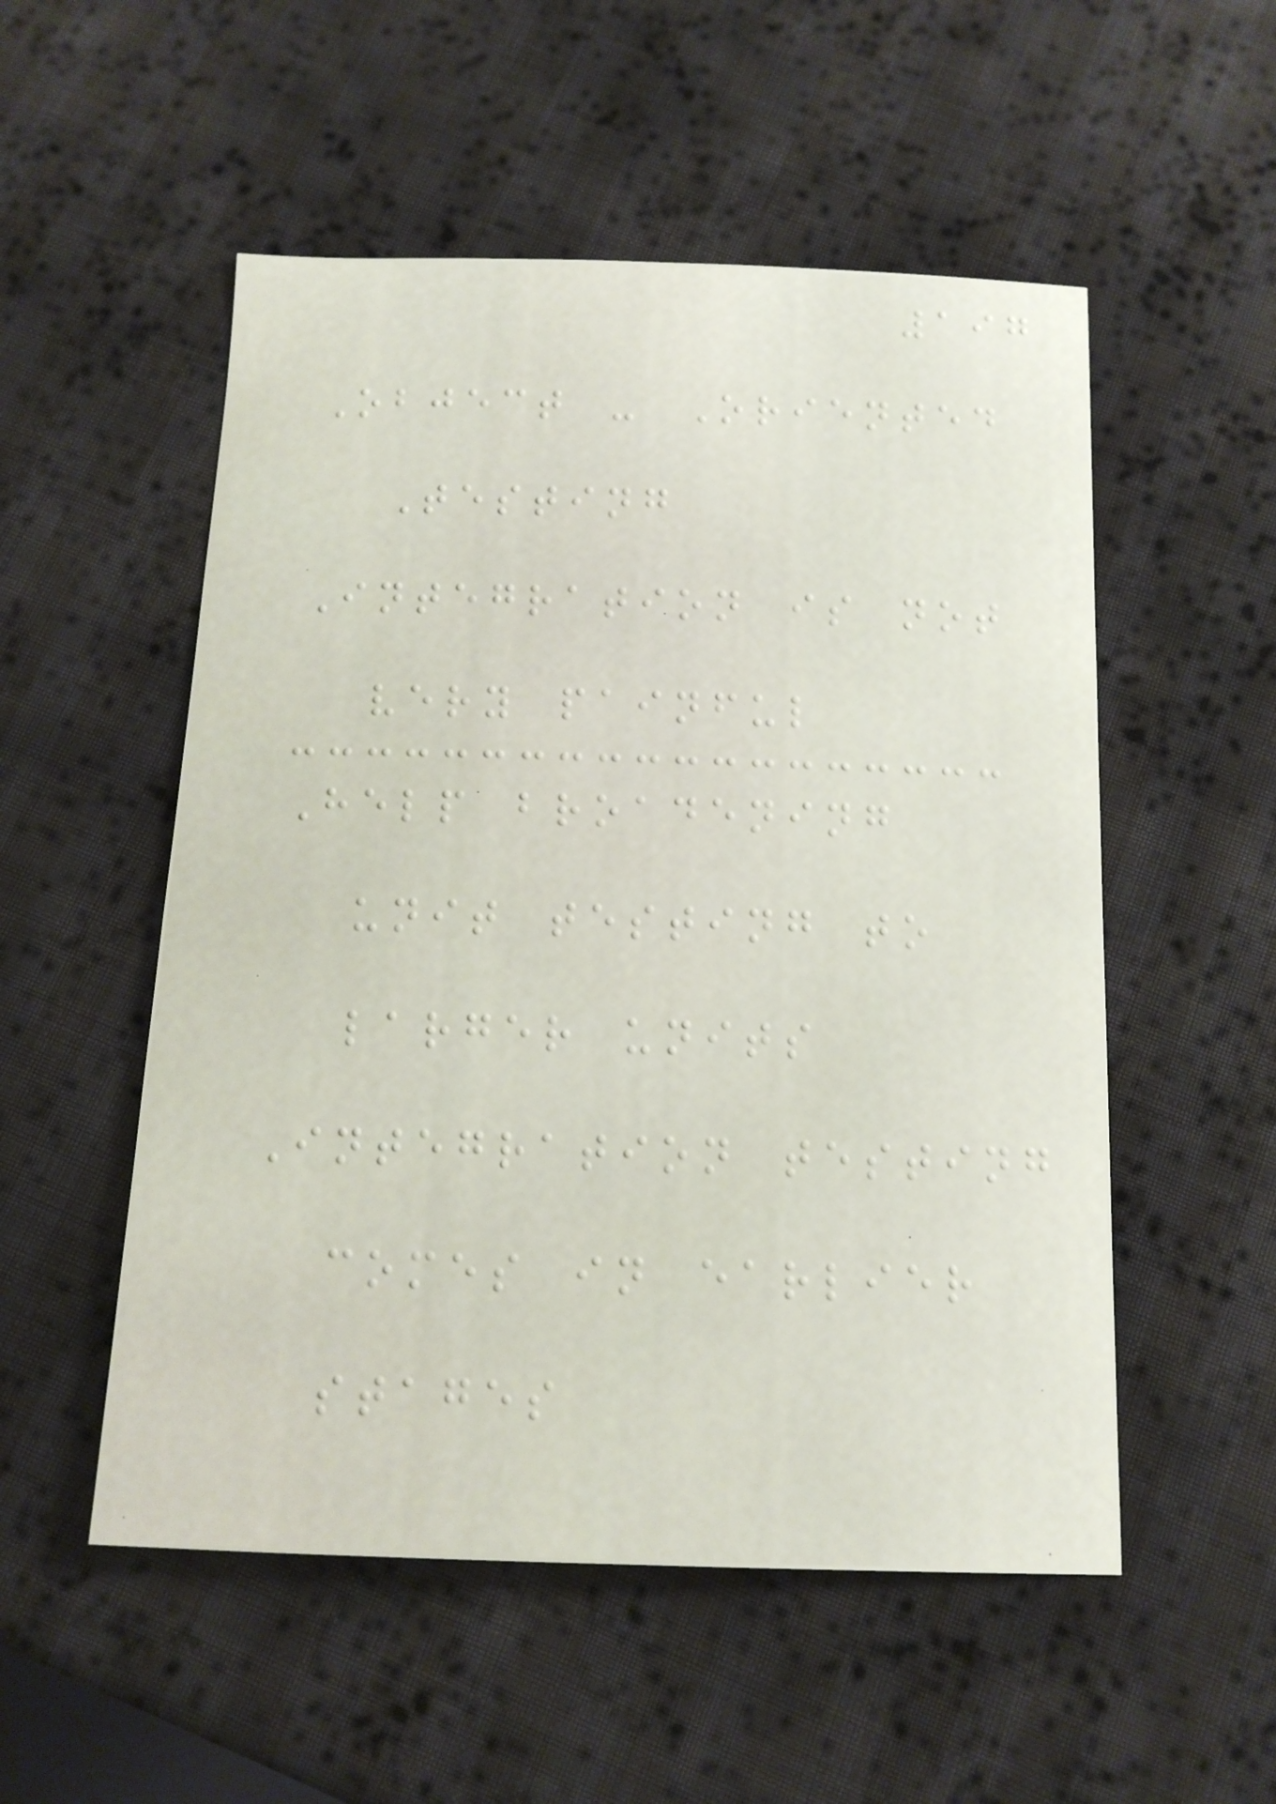197
Object - Oriented
Testing
Integration is not
very painful
Help broadening
unit testing to
larger units
Integration testing
comes in earlier
stages
